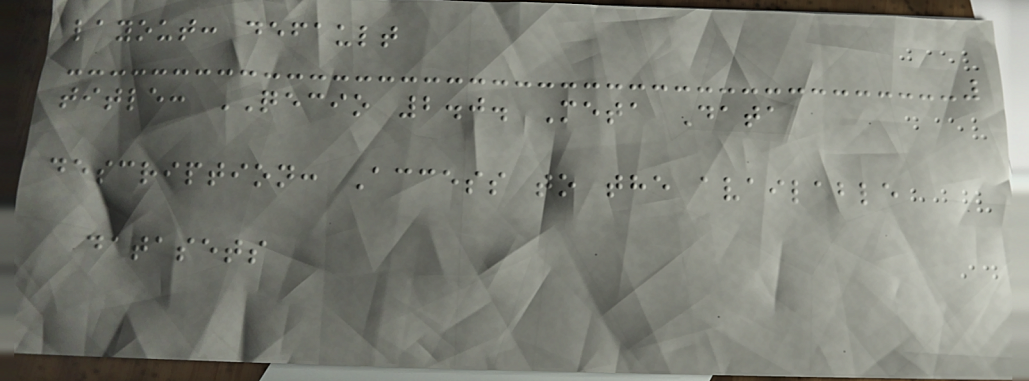layout: default
title: QECIO 2.0. Meta Data
description: Access to the available
datasets
